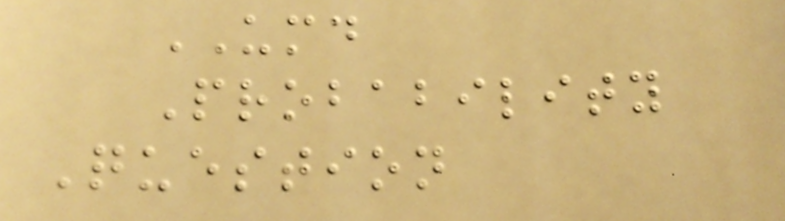UMD
Probability
Question
